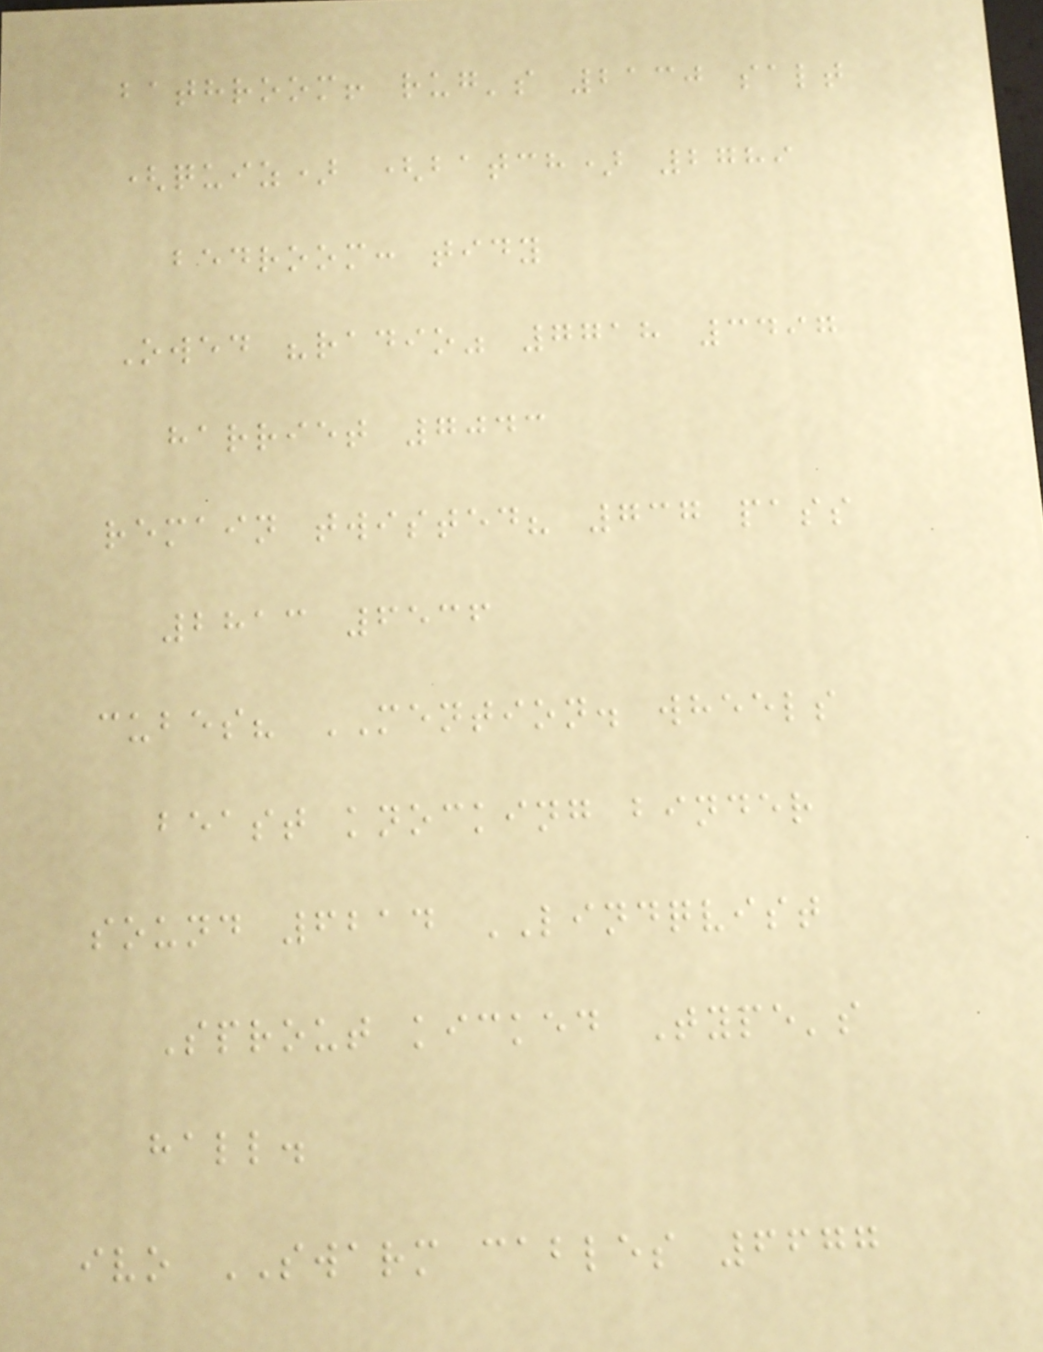bathroom! rug's 2130 salt
(quiz) (batch) 2789
bedroom: tidy
Owed "radio" 7718 3497
harriet 7043
remain twisted? 737 pass
2813 6536
cubes? MENTION. wheels
beast knocking binder
sound 6214 LINDQVIST
Sprout kicked Type's
hall.
ivo SWARM cables 6677
